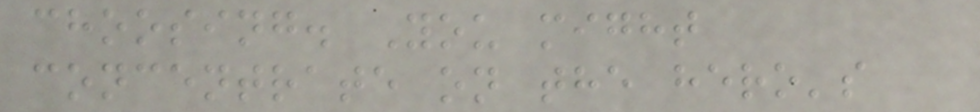choosing. You might
concentrate on the hero's
